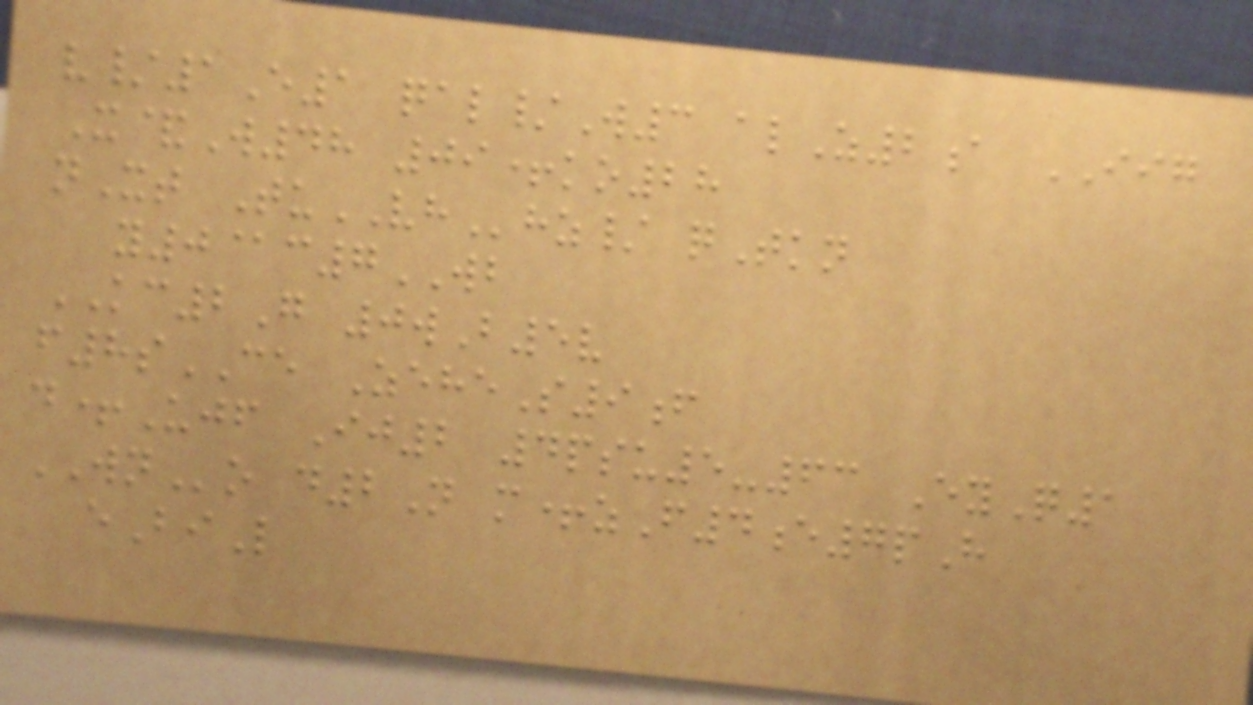v/1E1 qal/W3 alZ2a IIG
X&W48 09+ko28
nXt TuVHhz/ qTkn
y0@c7WB
KC2G 0wB5v
f8sCE ZeheS9f
d+Ujf Ij2 4psu5-63 EyQ1
WNo d2N m+zF4e7pH
eBiL
